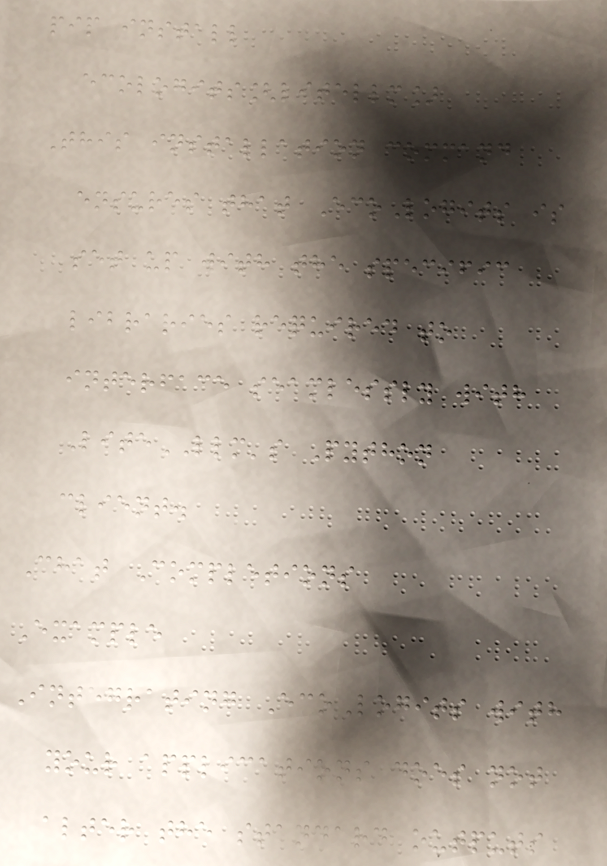pip install
ecologits[litellm]
This installation command
ensures that EcoLogits is
set up with the specific
libraries required to
interface seamlessly with
LiteLLM's Python
client.
Chat Completions
Example
Integrating EcoLogits with
your applications does not
alter the standard outputs
